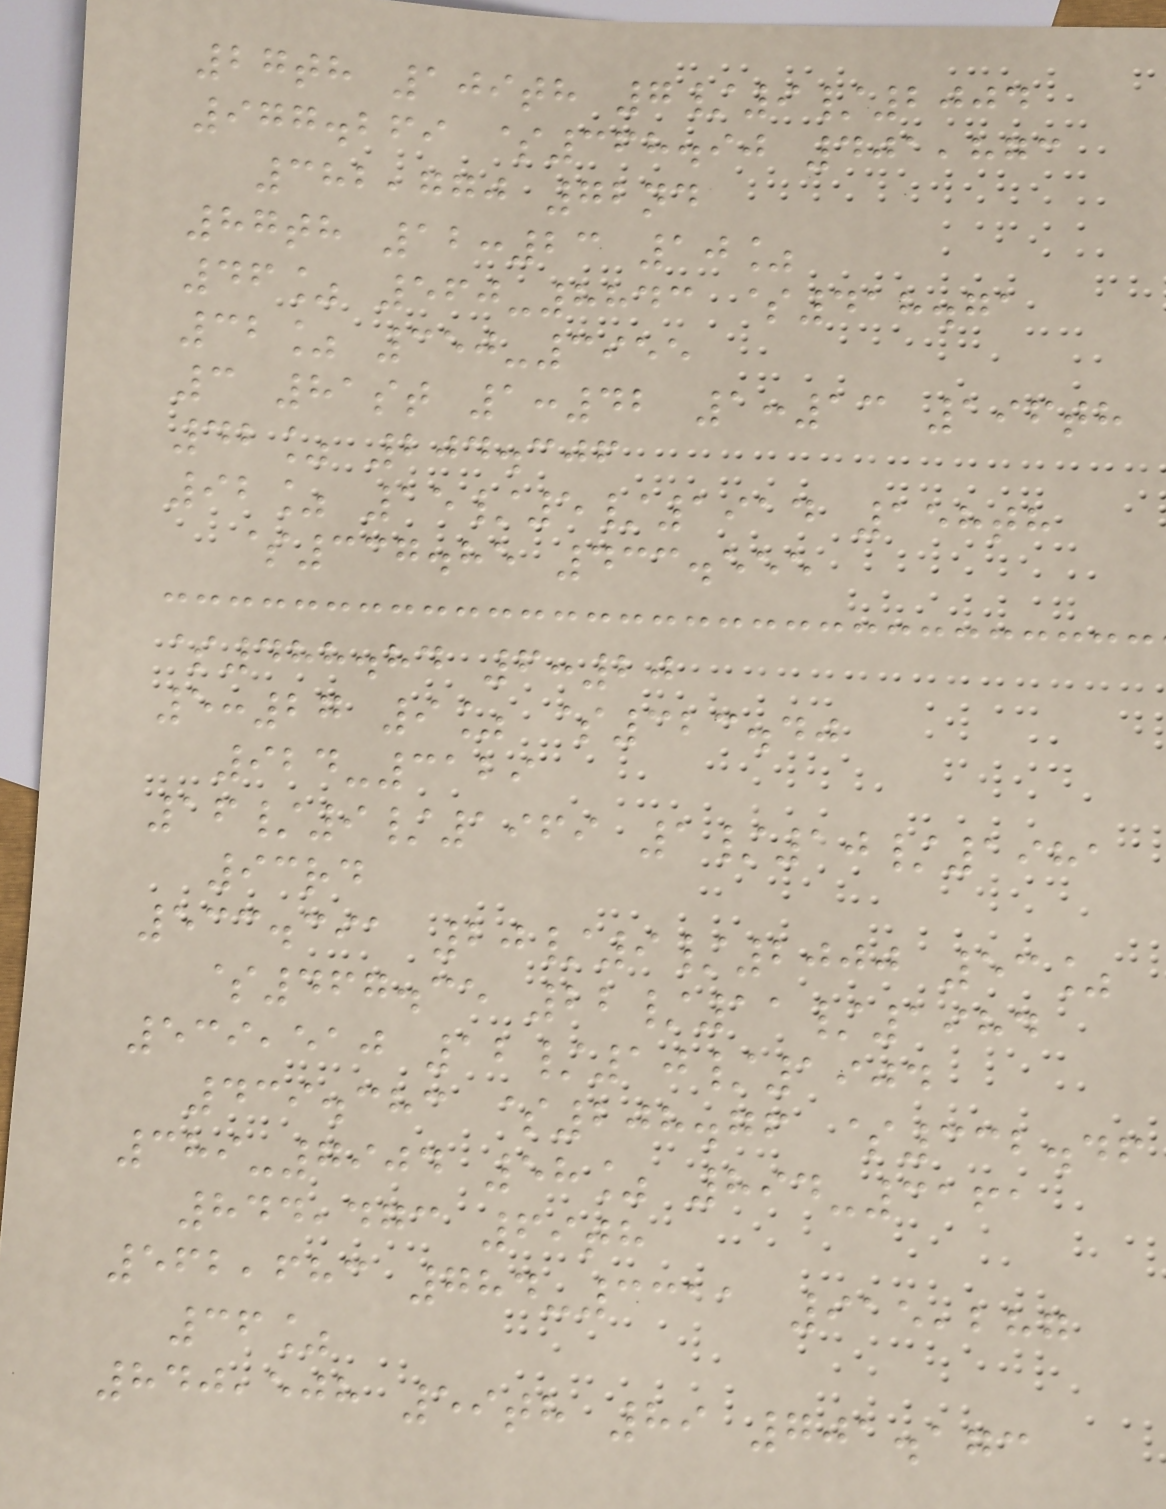27th 109th 7/9/2004
977.269 $368.90 401,873
382,770 72nd
87th 12:23 10%
46% 560-8843 $418.71
32% 350-3955
3 81st 1:42 1:13 196th
42% 204.306
92% 15/5/1914 158th
$337.85 433.555
$488.84 6:20
5:27 9% $323.40
924-3129
16/9/1969 1/10/1981
93rd
533.391 20/9/2000 53%
$467.35 22/11/1984
539,510 12/10/1904
439.383 $208.76 $332.46
389-7904 58% 894-3161
844,473 69th
562,683 784-3311 915,287
36%
840,508 59th 89 701.173
